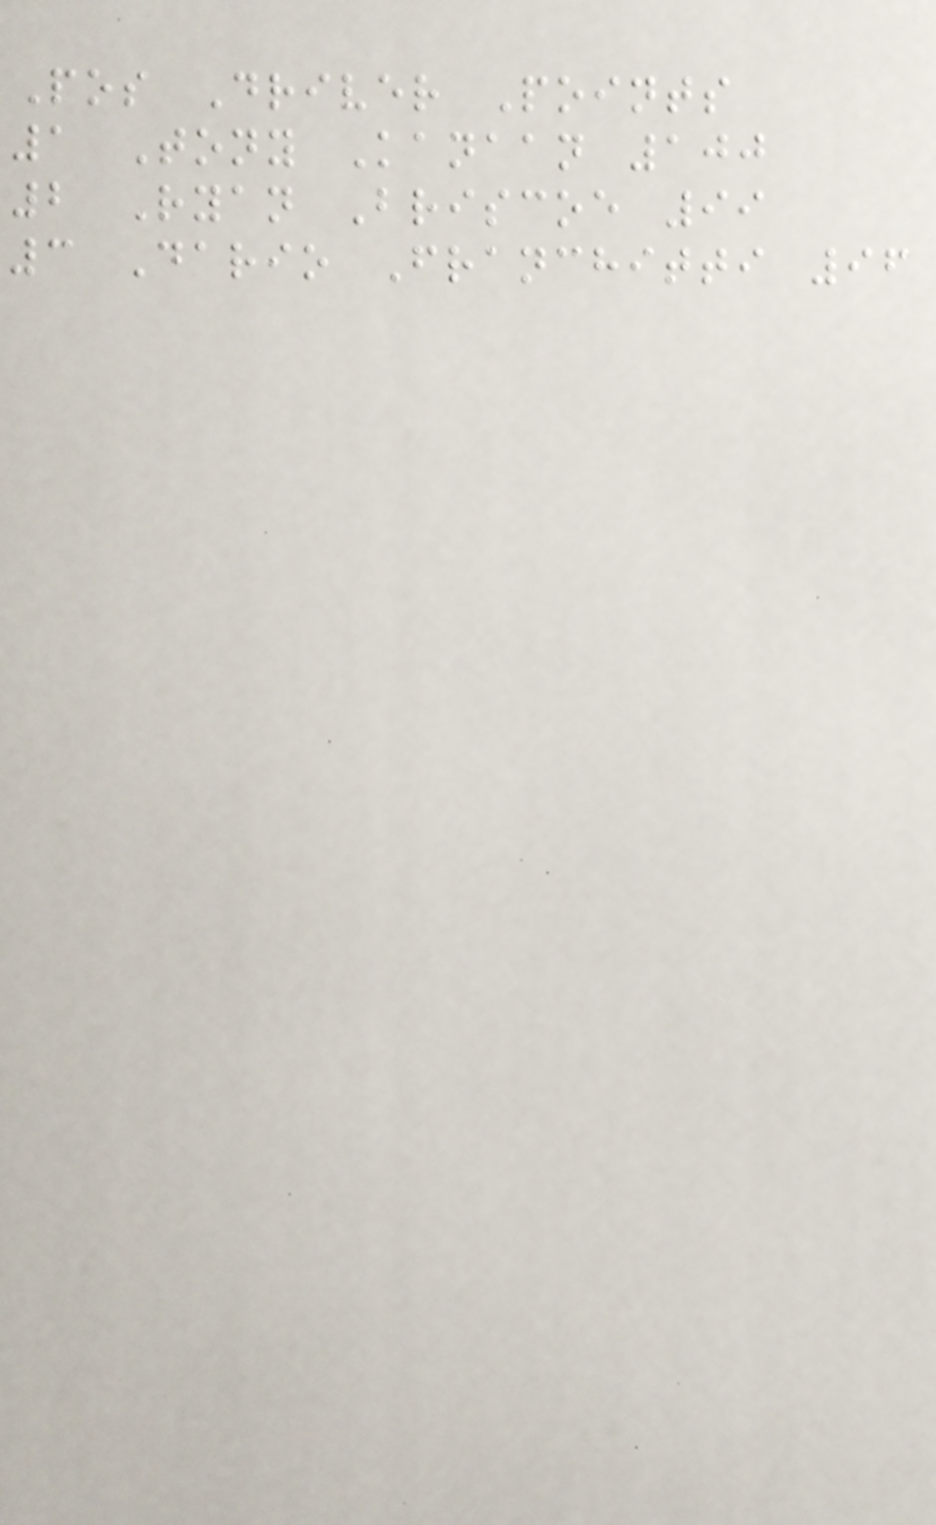Pos Driver Points
1 Tony Kanaan 100
2 Ryan Briscoe 99
3 Dario Franchitti 96
